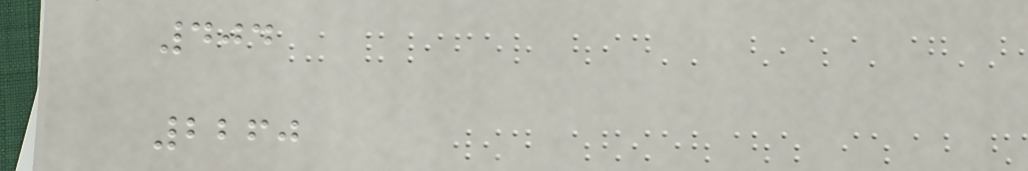404
2260
